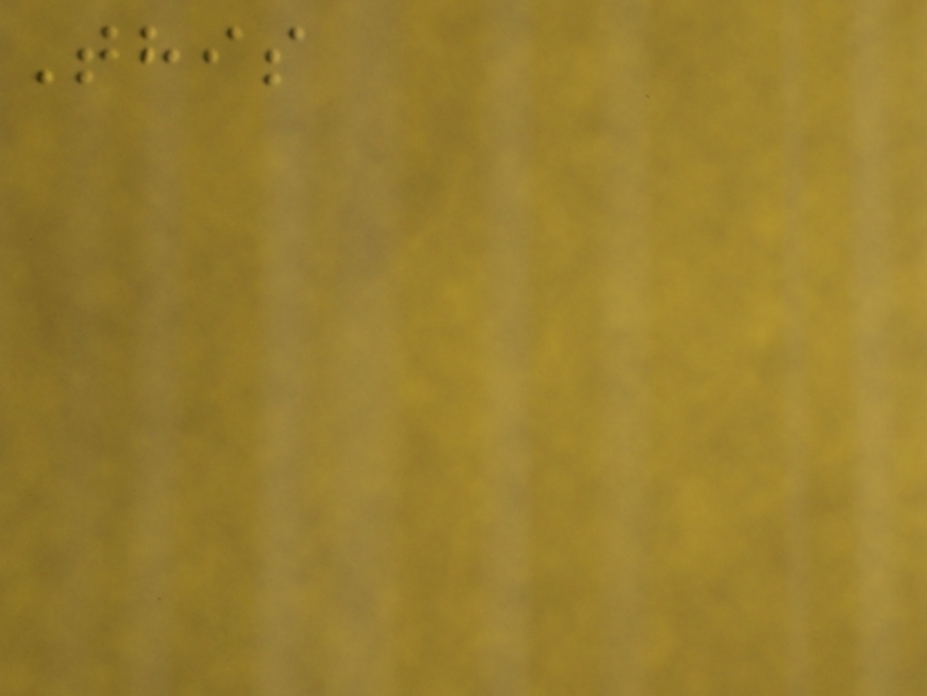This
